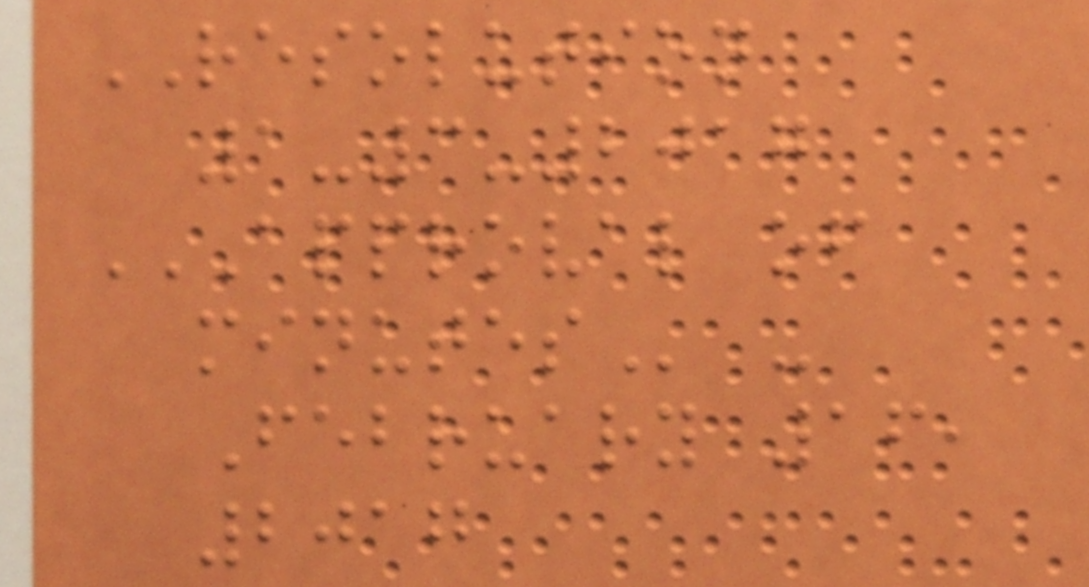RESOLUTION
1-3-2017
APPROVAL OF
MINUTES -
February 16,
2017
